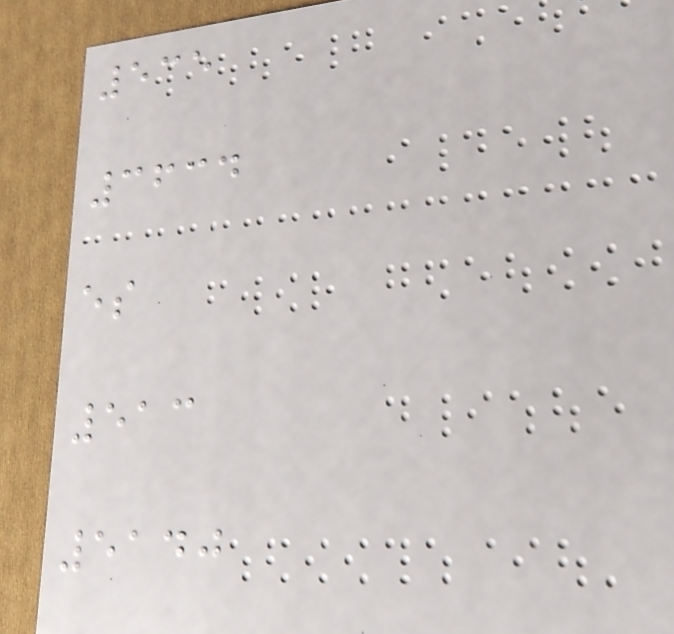535
3634
es
513
5140
